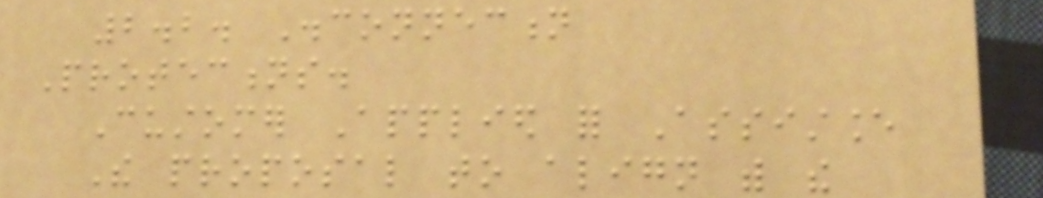2.2. Disconnection
Protections.
Customer Applied for Assistance
The proposal to align with the
